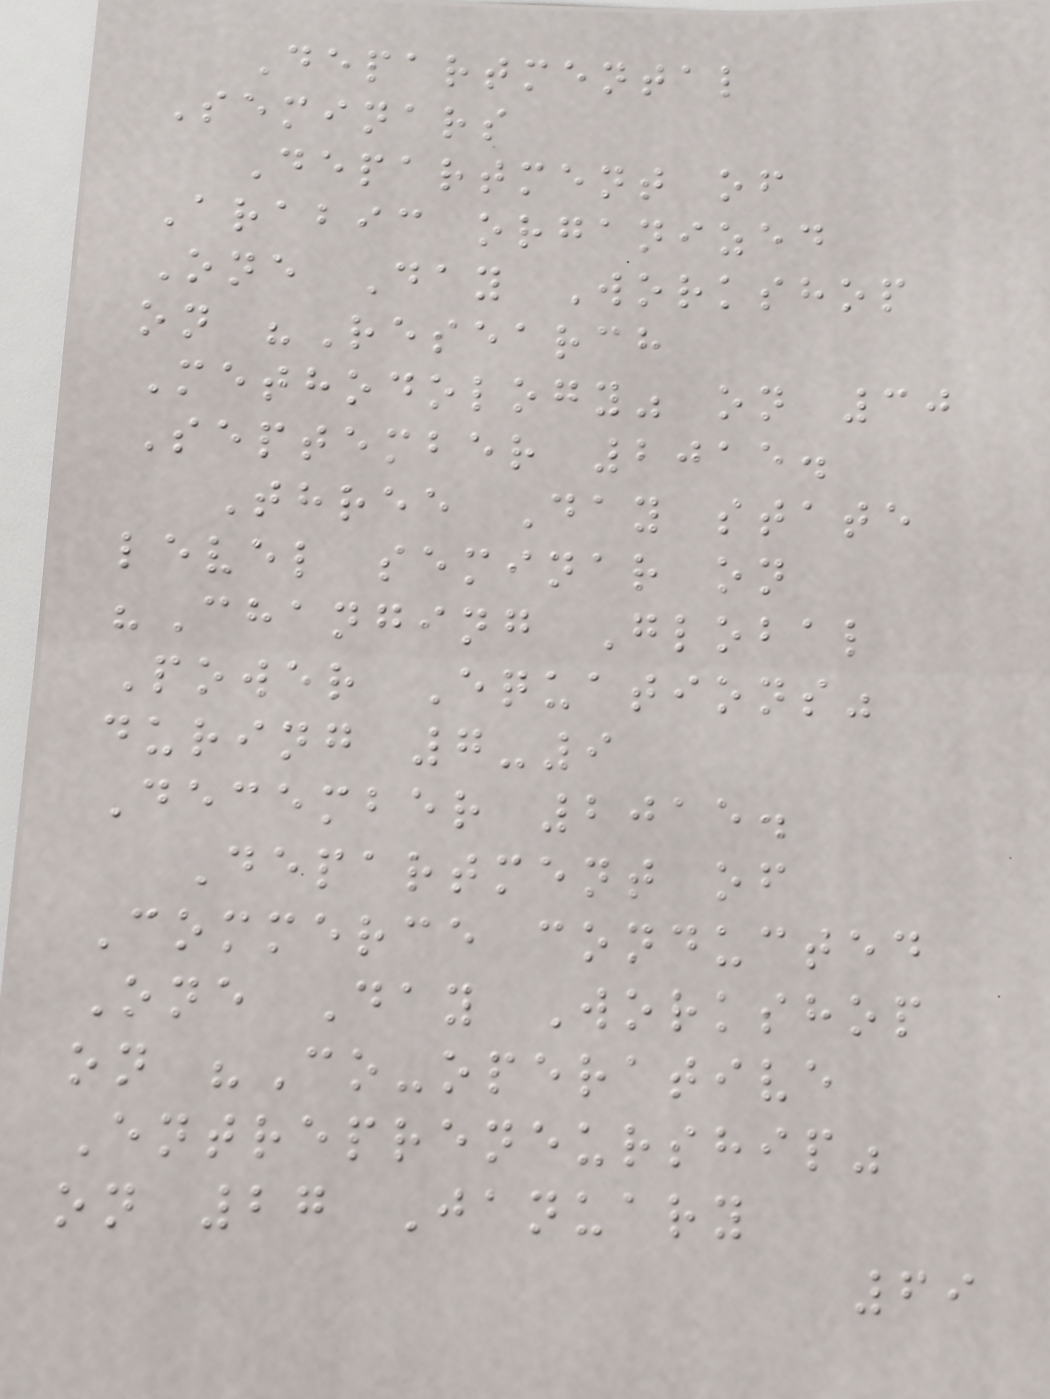Departmental
Seminars
Department of
Arabic organized
One Day Workshop
on "Research
Methodology" on 30
September 2015.
Three Day state
level seminar on
"Changing Global
Power Equations"
during 7-9
December 2015.
Department of
Commerce conducted
One Day Workshop
on "Co-operative
Entrepreneurship"
on 27 January
69
